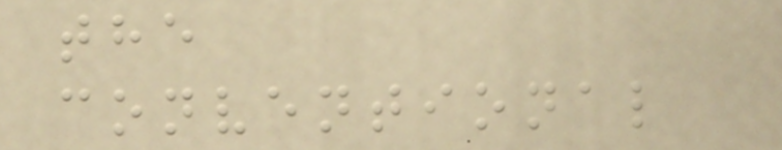the
conventional
